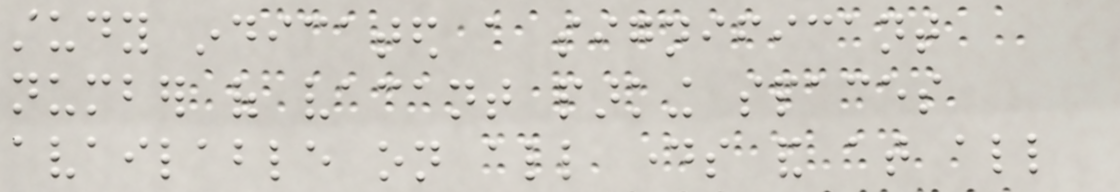study indicated a significant
number of vacant parking spaces
available on all days and at all
